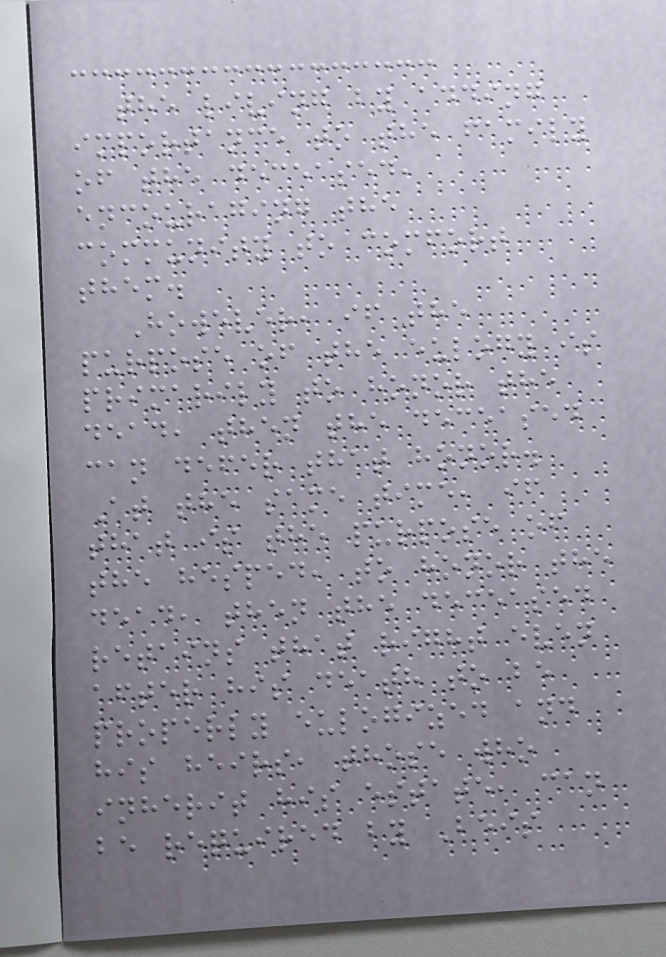the living by adding
importance to the family
of the deceased,
encouraging the
community to comfort
them.
However, if the
purpose of the eulogy is
primarily to honor the
dead, then the deceased
can defer that honor.
At the same time, if
that is the purpose of
the hesped, to honor the
dead, then the deceased
retains that right even
after his death to be
properly eulogized and
his heirs, those who
inherit his estate, can
be required by Beis
